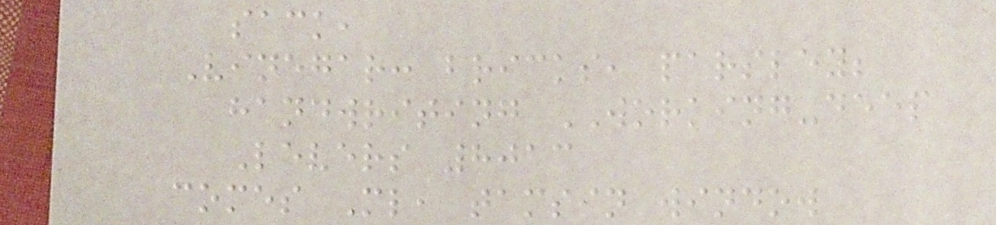sack,
Vinegar: bricks, parsley;
handwriting WORKING-deep
Levers 8013
comes Ml, tamsin window
